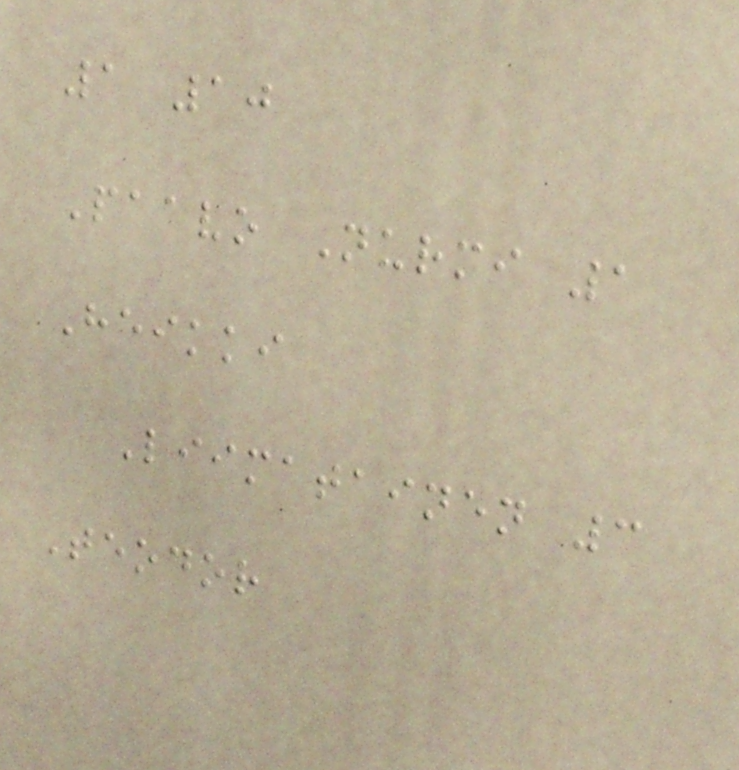1 10
Paavo Nurmi 1
Heikki
Liimatainen 3
Teodor
